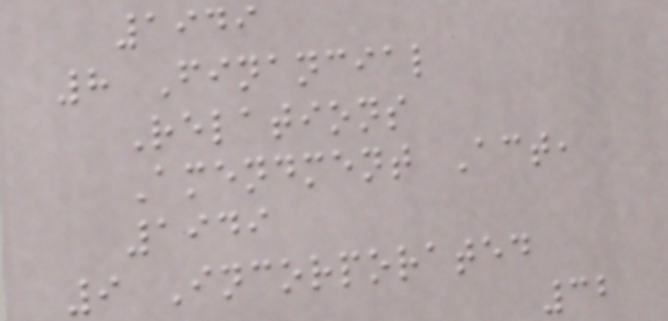1949
8 Financial
Relations
Amendment Act,
1949
9 Incorporated
32
